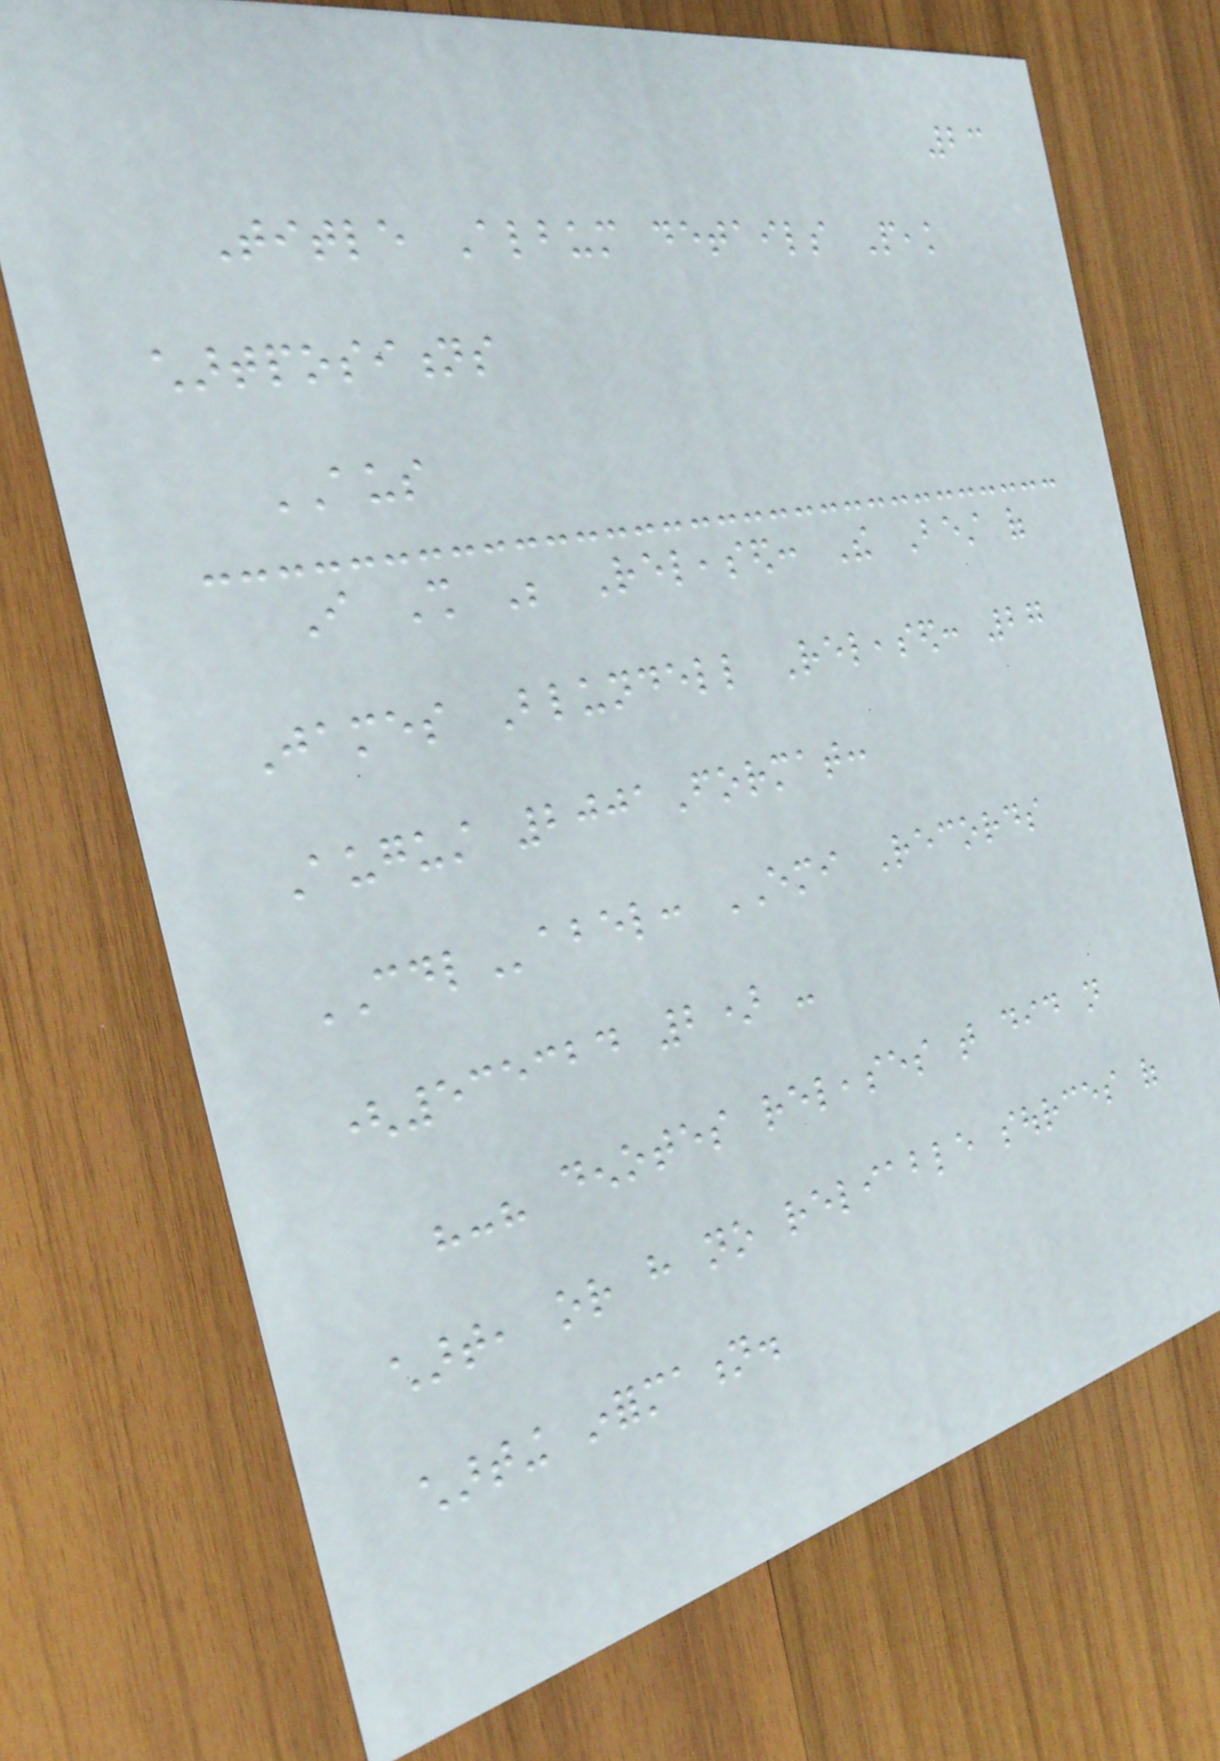23
Title Album details Peak
chartpositions
AUS
I Shall Be Released: The Best of
James Blundell Released: 27
August 2001Format:
CDLabel: EMI Records
(535324 2) -
"-" denotes releases that did not
chart, or have no reliable sources of
charting information.
